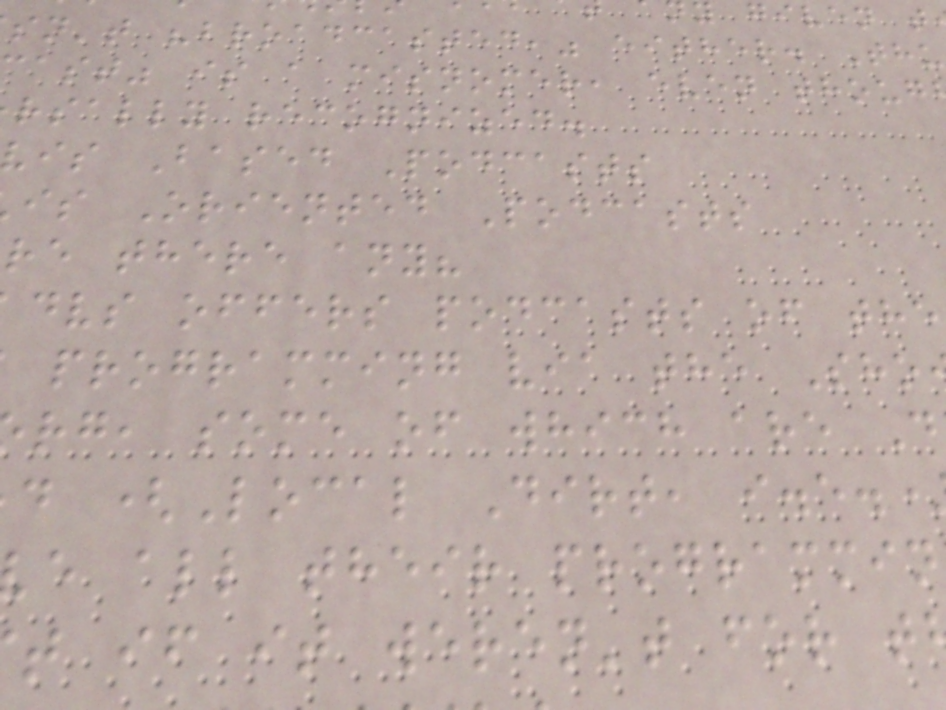sn't "broadcasted," either. Thu
ast" is a misnomer, even thoug
rsally recognized.
vis Based Podcasts
is Oriented Podcasts
re there any?
dvs offers podcasts of the
programming via the Sho
rg, some of which are D
d (Local Dirt, i.e.
e all their programmin
t if it weren't for t
